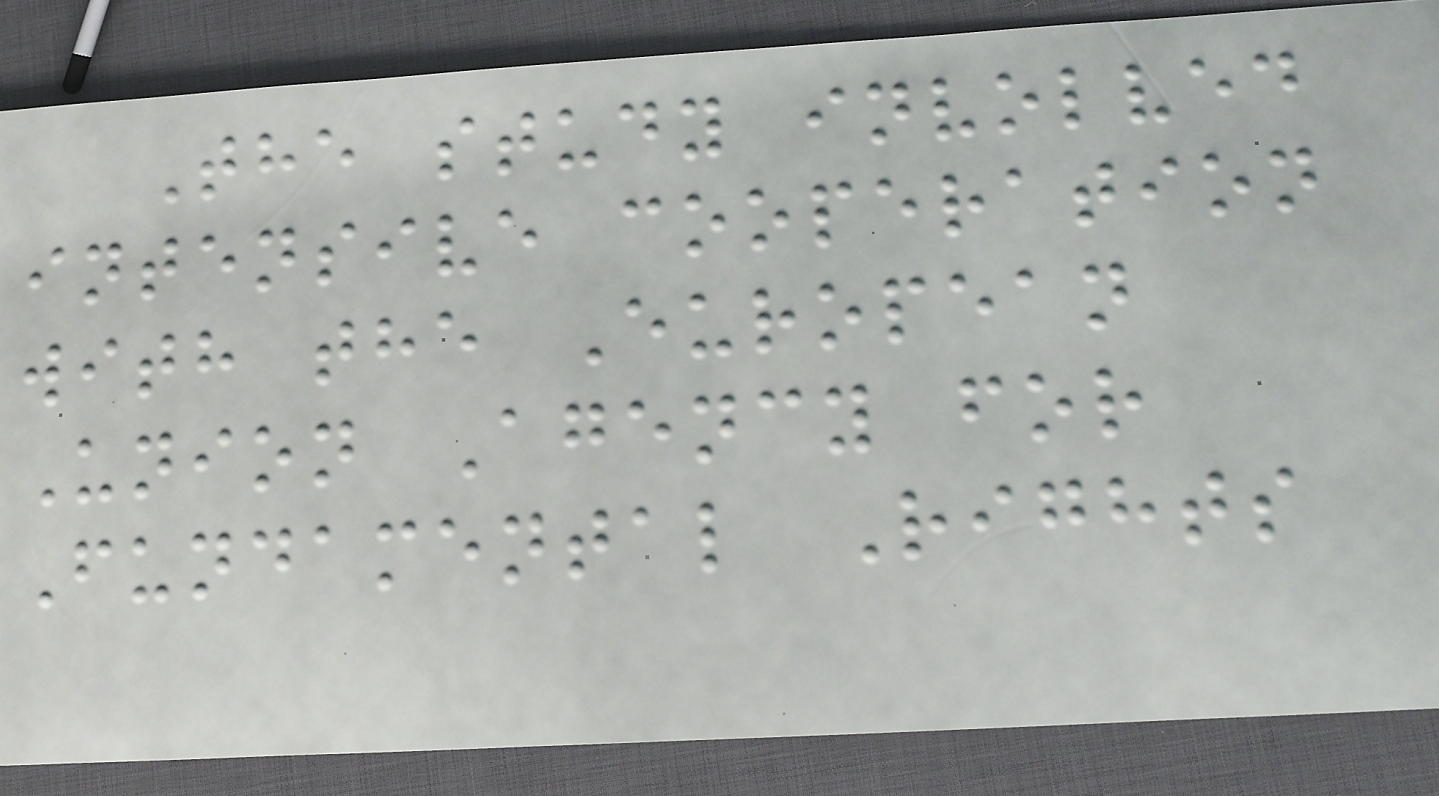The study involved
intensive cooperation
with the European
Union Agency for
Fundamental Rights
